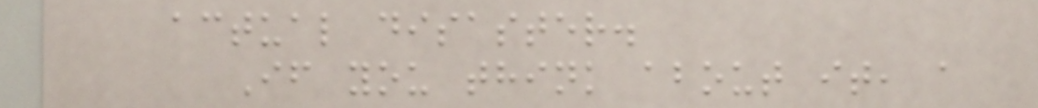actual disaster.
If you think about it, a
